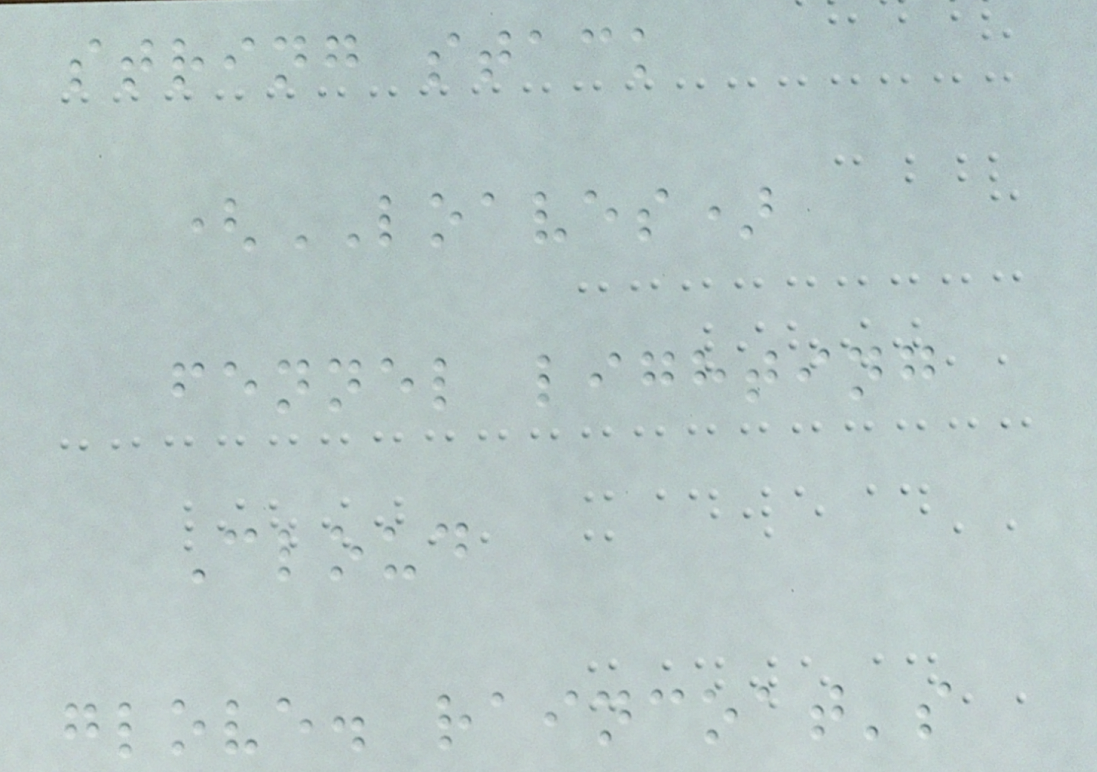string stack
(LOAVES)
fennel lighting
Cloud
glove. raincoat's
